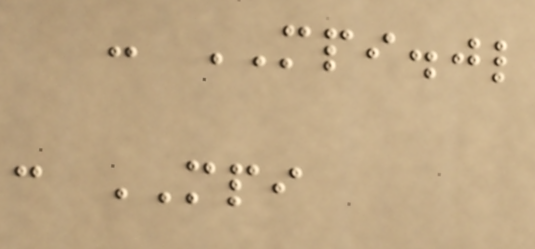- MPI.jl
: MPI
